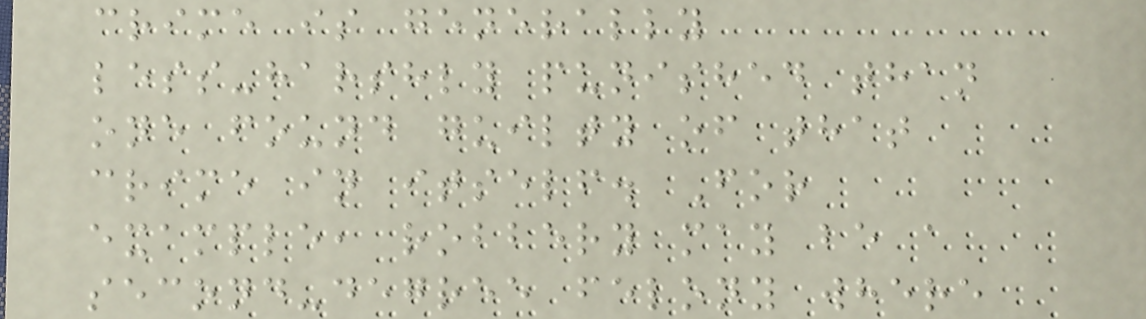crime is generally
less-harshly punished than
one found guilty of that
crime in itself. For
example, robbery may be a
second-degree felony where
